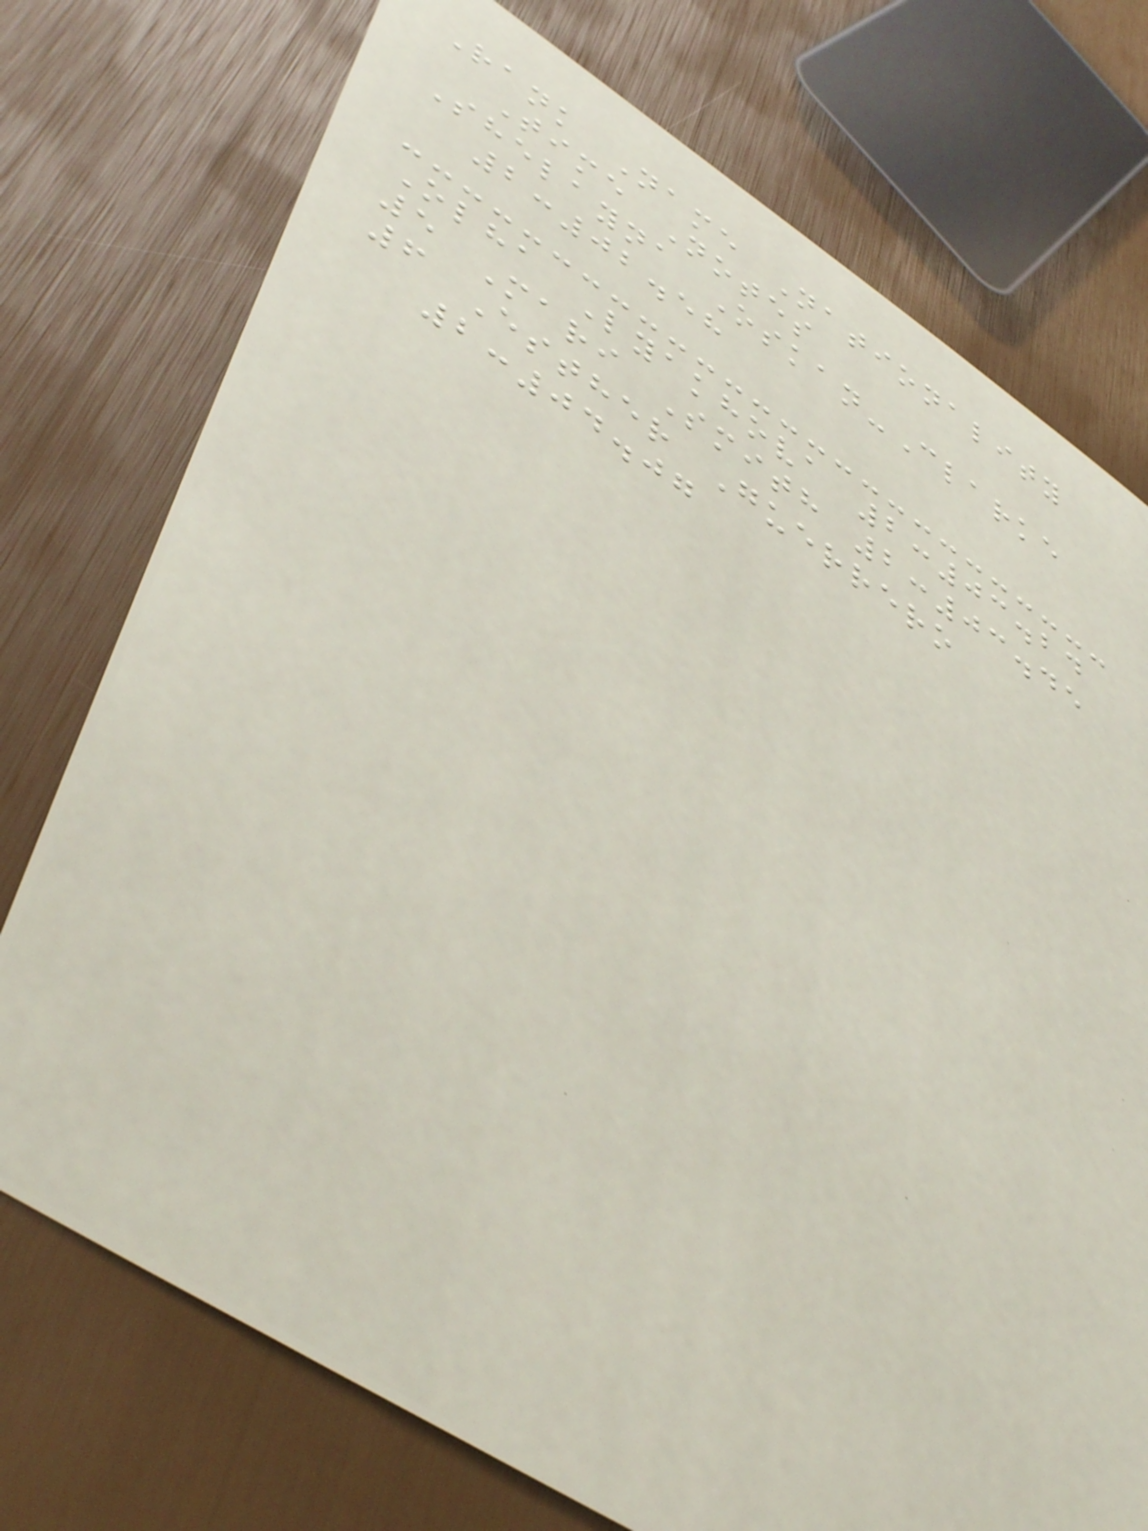Rank Name Nationality
Time Notes
Shelayna Oskan-Clarke
2:02.58
Olha Lyakhova 2:03.24
5 Mari Smith 2:03.45
6 Esther Guerrero
2:04.07
